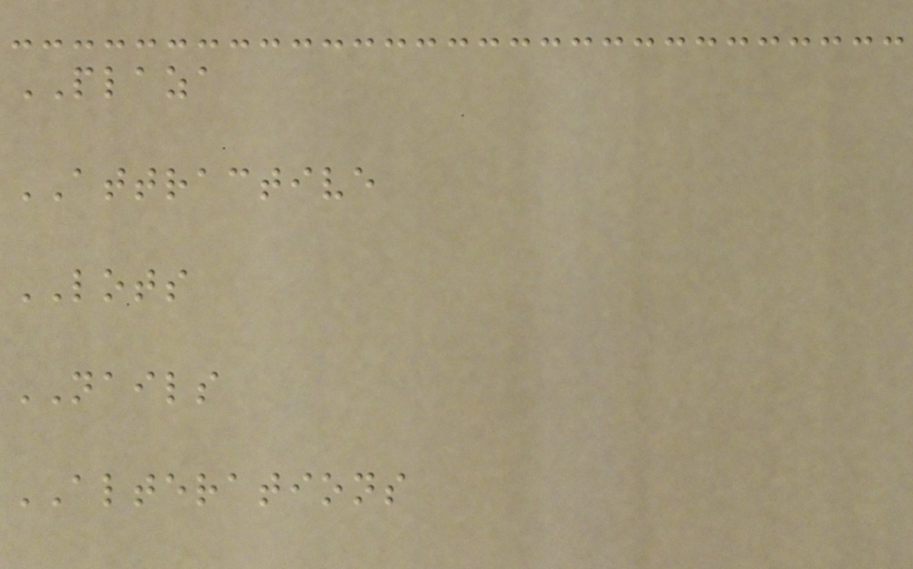PLAZA
ATTRACTIVE
LOTS
NAILS
ALTERATIONS
